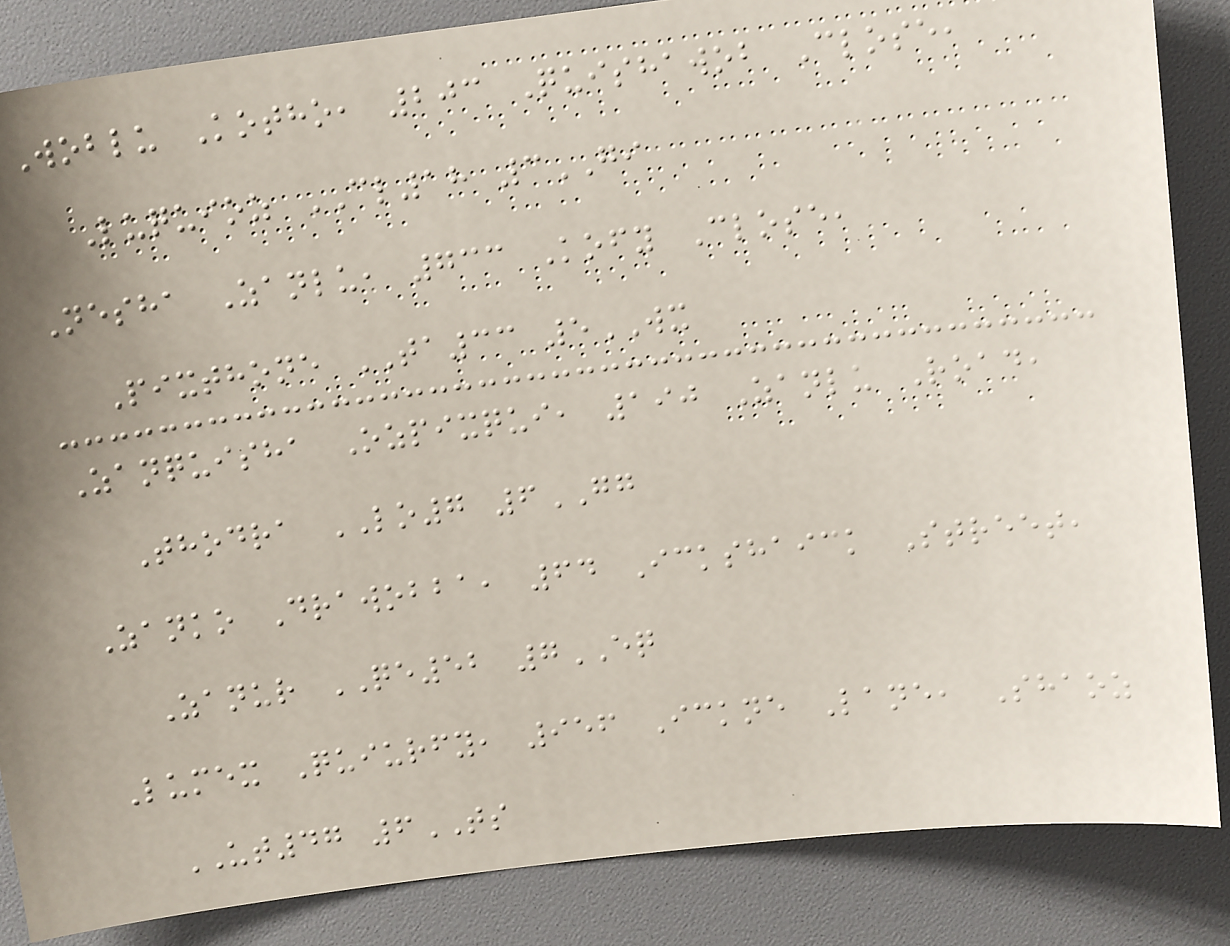Woblu Kotho, 203 Quishawob Close,
Luquioz CL18 3GI
Nesha Zanlu, 733 Kofy Close,
Pixthone TA33 5WX
Zanquisha Ozpixqui, 190 Zanlu Road,
Thodra LO7 6GG
Zanko Drawobba, 64 Ickshaick Street,
Zanur QE52 7EQ
Lumex Quiurfy, 956 Ickne Lane, Shaoz
UT47 6TS
